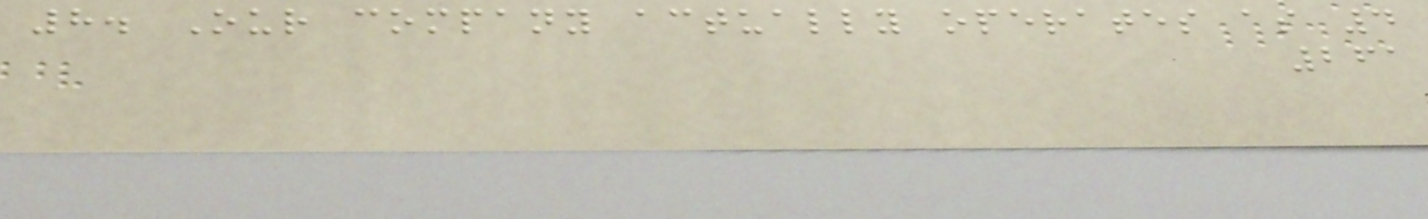8. Our company actually operates as 4
261
